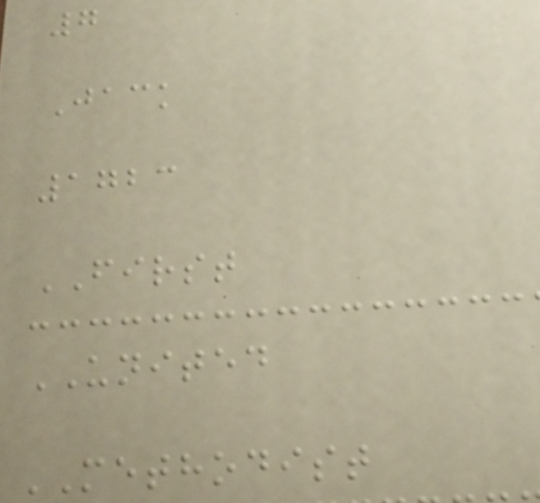7
Jack
1723
FIRST
UNITED
METHODIST
